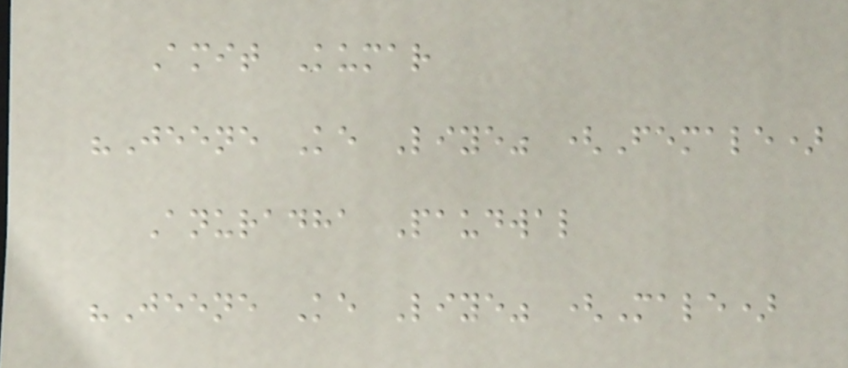Amit Kumar
"Jeene Ke Liye" (Female)
Anuradha Paudwal
"Jeene Ke Liye" (Male)
